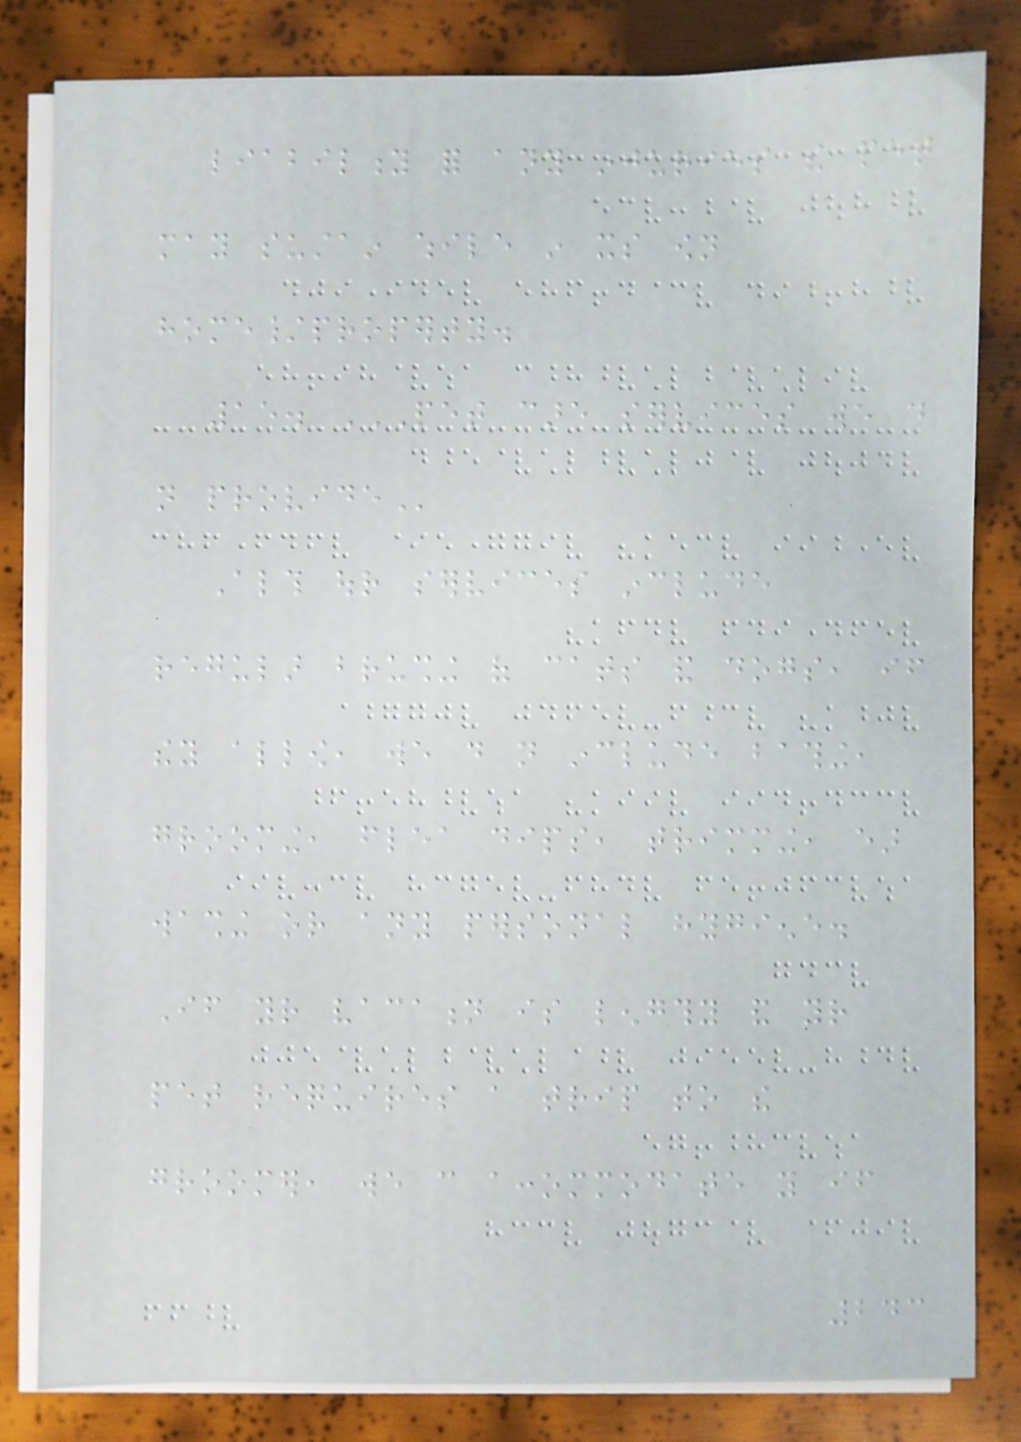liability for any injuries the pet
may sustain while in its own
home/property.
15. PET CARE SERVICES WE DO
NOT PROVIDE
Although our services include
regular brushing of cats and dogs, if
they allow, we do not include bathing,
grooming, flea dips, trimming, ear
washing or any personal hygiene.
If your vacation is lengthy and your
pet requires a trip to the
groomer, we can accommodate you if
243
